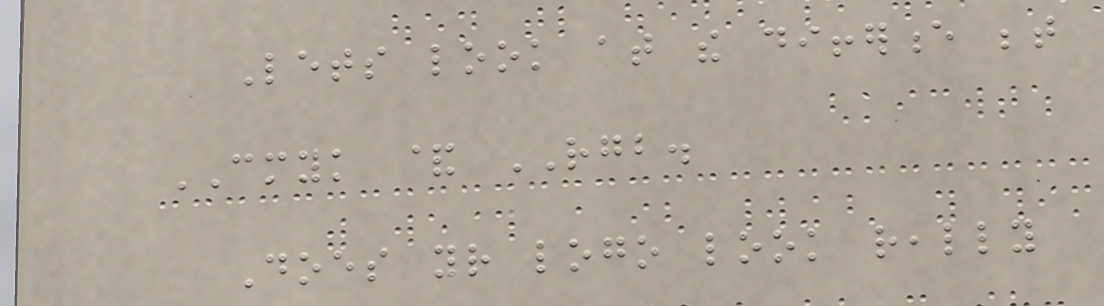Lets look at the difference between
CMYK & RGB.
Does your logo look really
